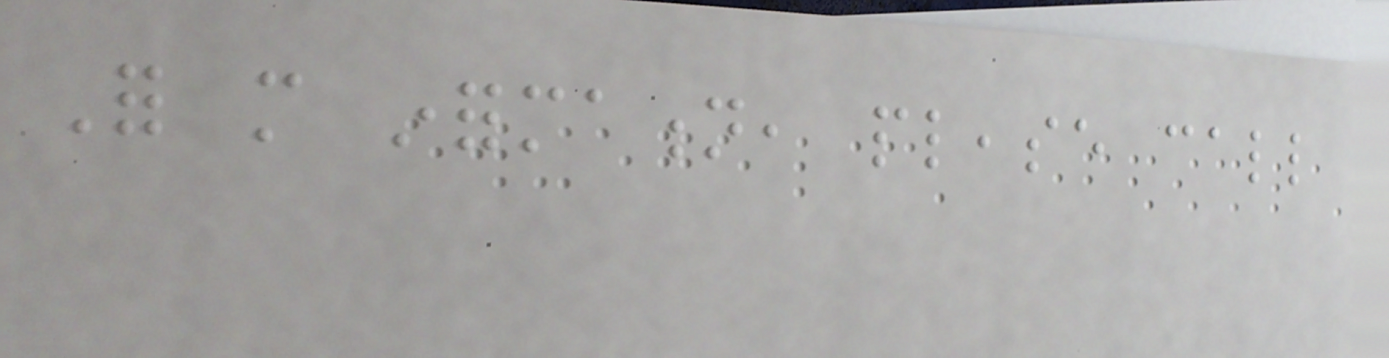For more information, please call
